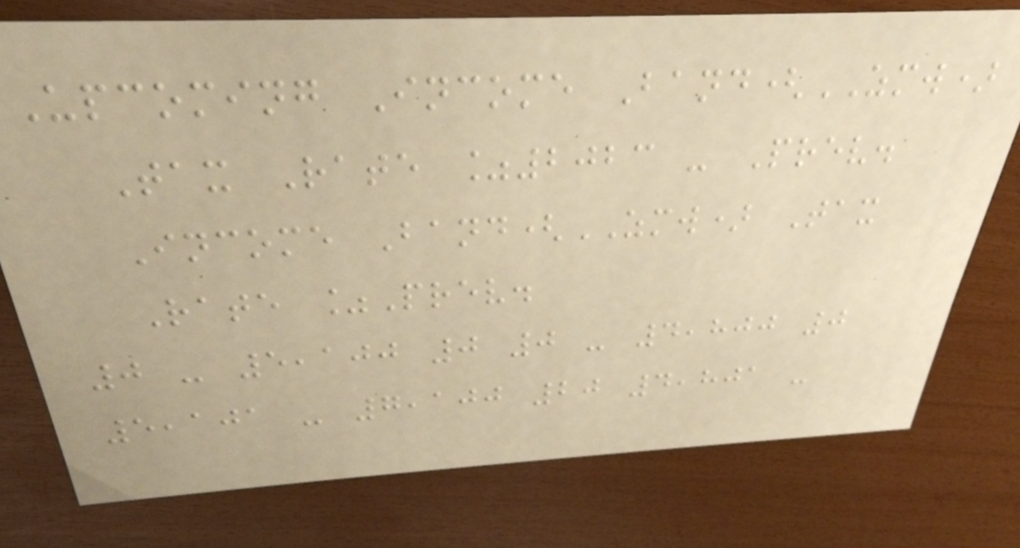Upcoming Income Band(ZMW)
Tax Rate %2023 - Prev.
Income Band(ZMW) Tax
Rate %Prev.
0 - 5,100 0 0 - 4,800 0
5,101 - 7,100 20 4,801 -
